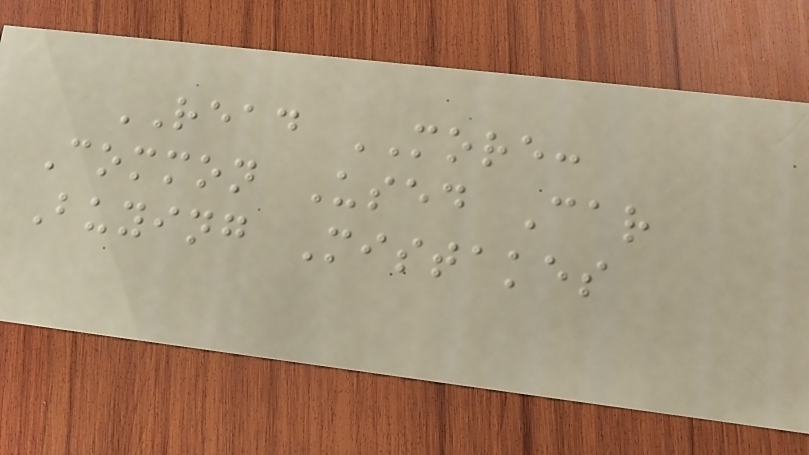READ MORE:
Common Used Car
Buying Mistakes
